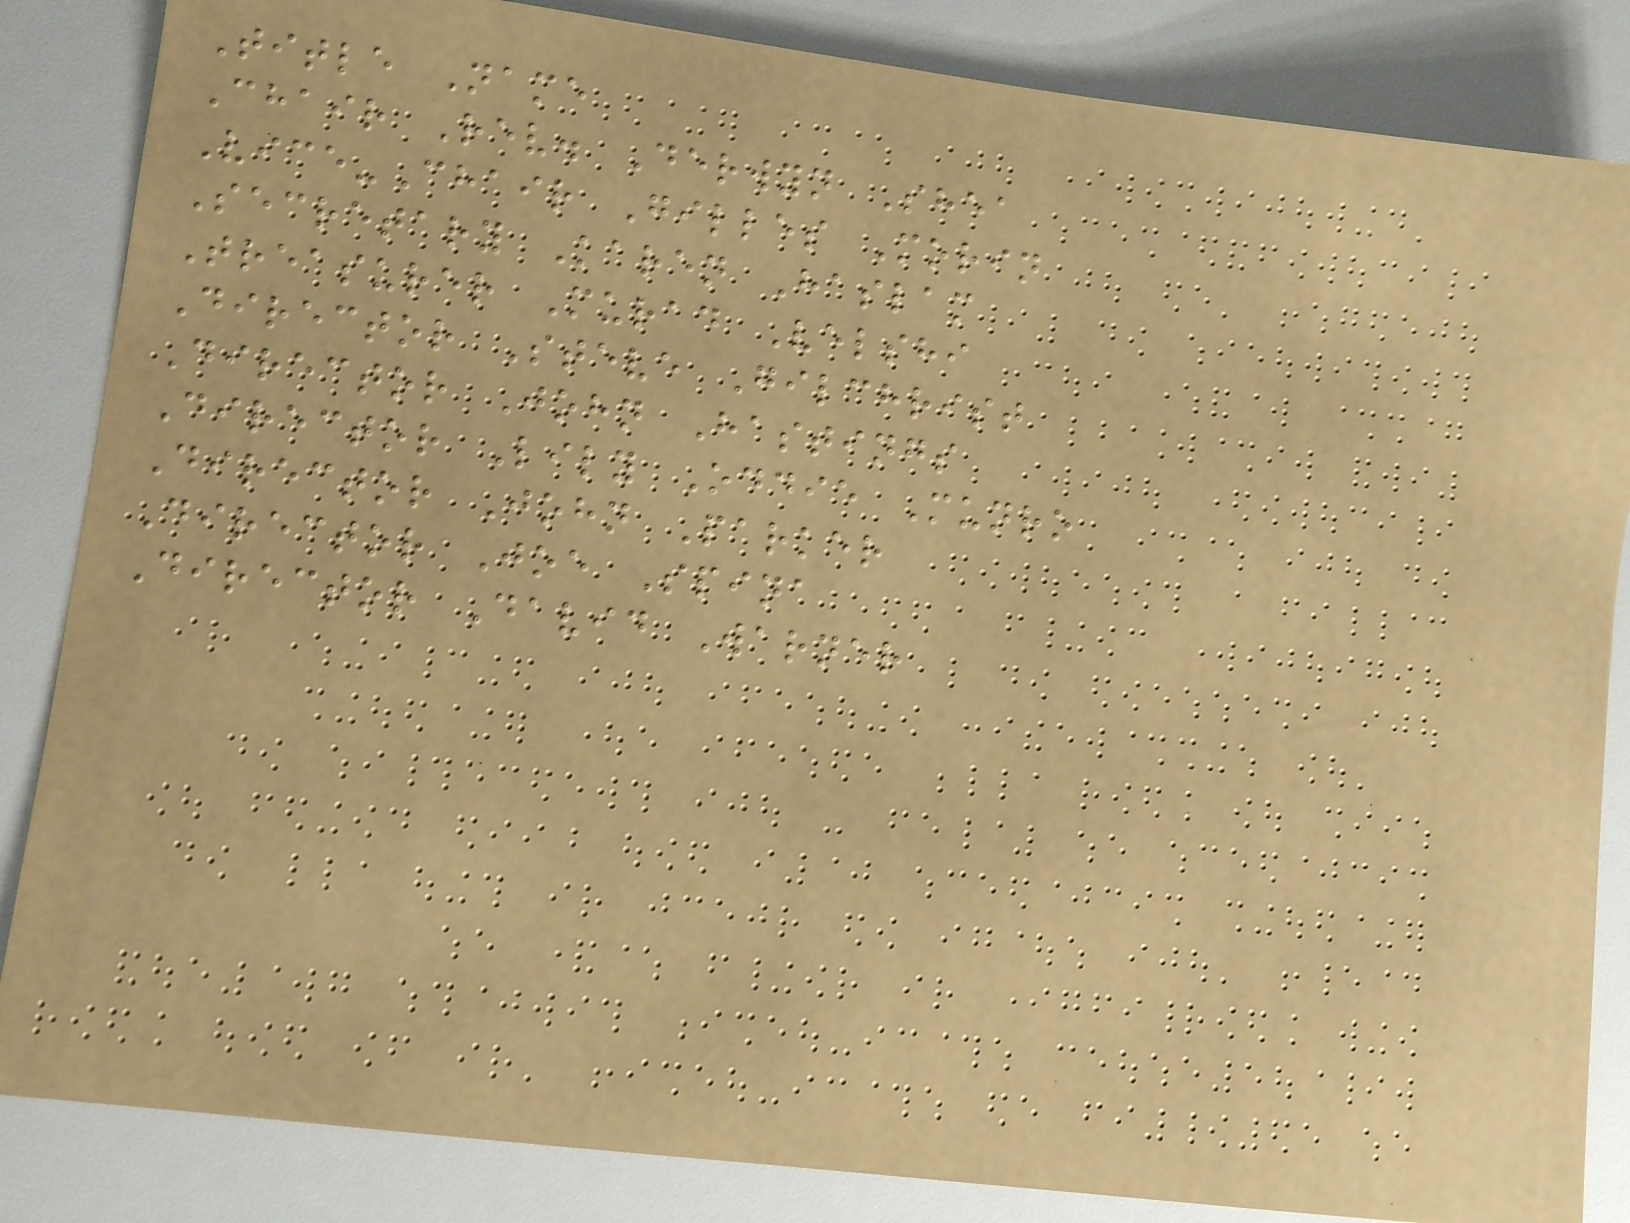Title Name
Chair Rev. Derwyn Shea
Vice-Chair Gilles Morin
Secretary Karen Haslam
Treasurer Murad Velshi
Director Steve Gilchrist
Director John Hastings
Director Lily Oddie Munro
Director John Parker
Director Joe Spina
Director David Warner
